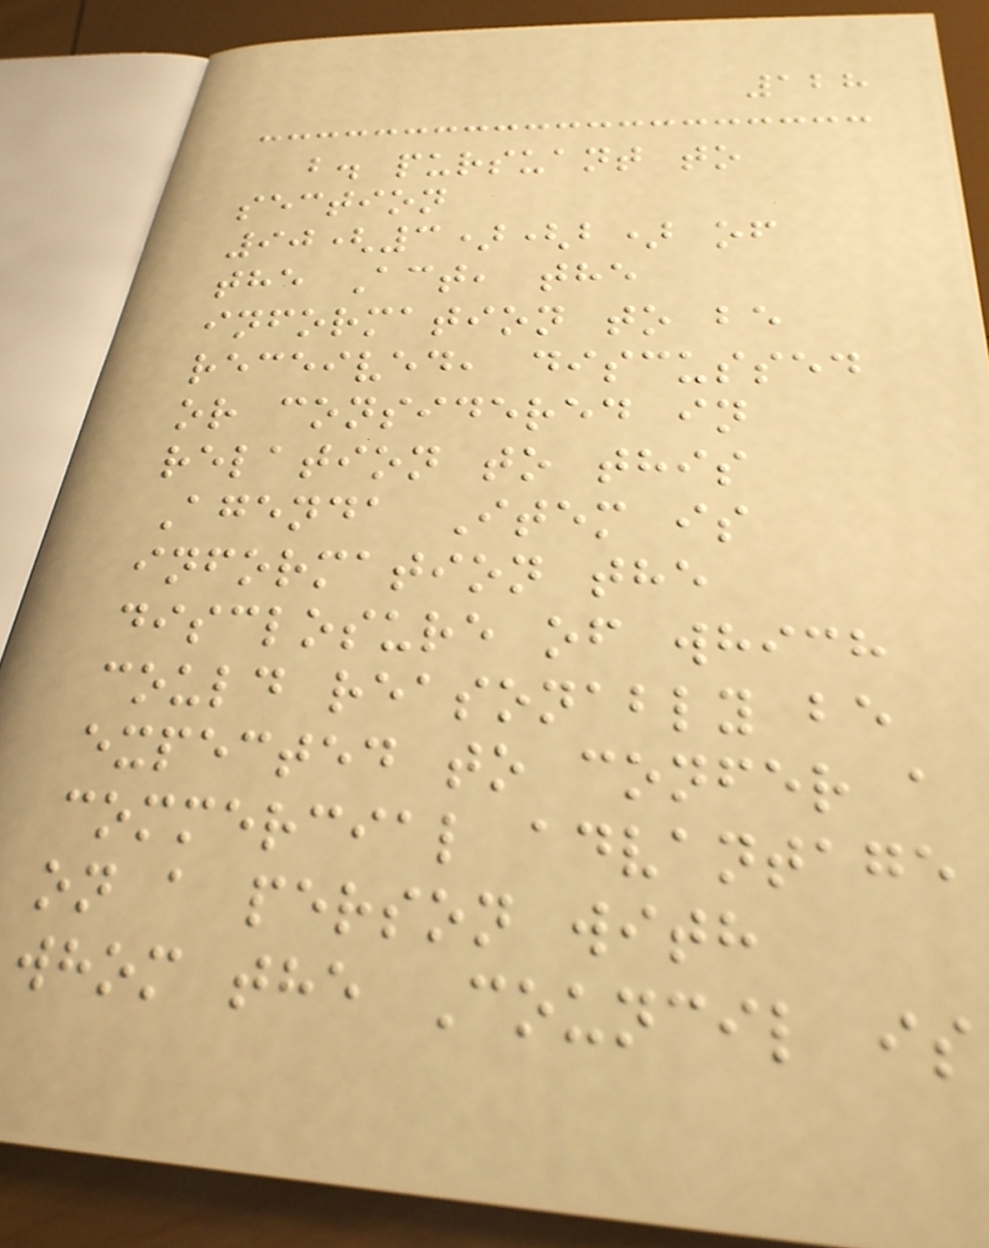128
b. pursuant to
section
90(3)(b) of
the Act, the
information to be
received, discussed
or considered in
relation to this
Agenda Item is
information the
disclosure of which
could reasonably be
expected to confer a
commercial advantage
on a person with
whom the Council is
